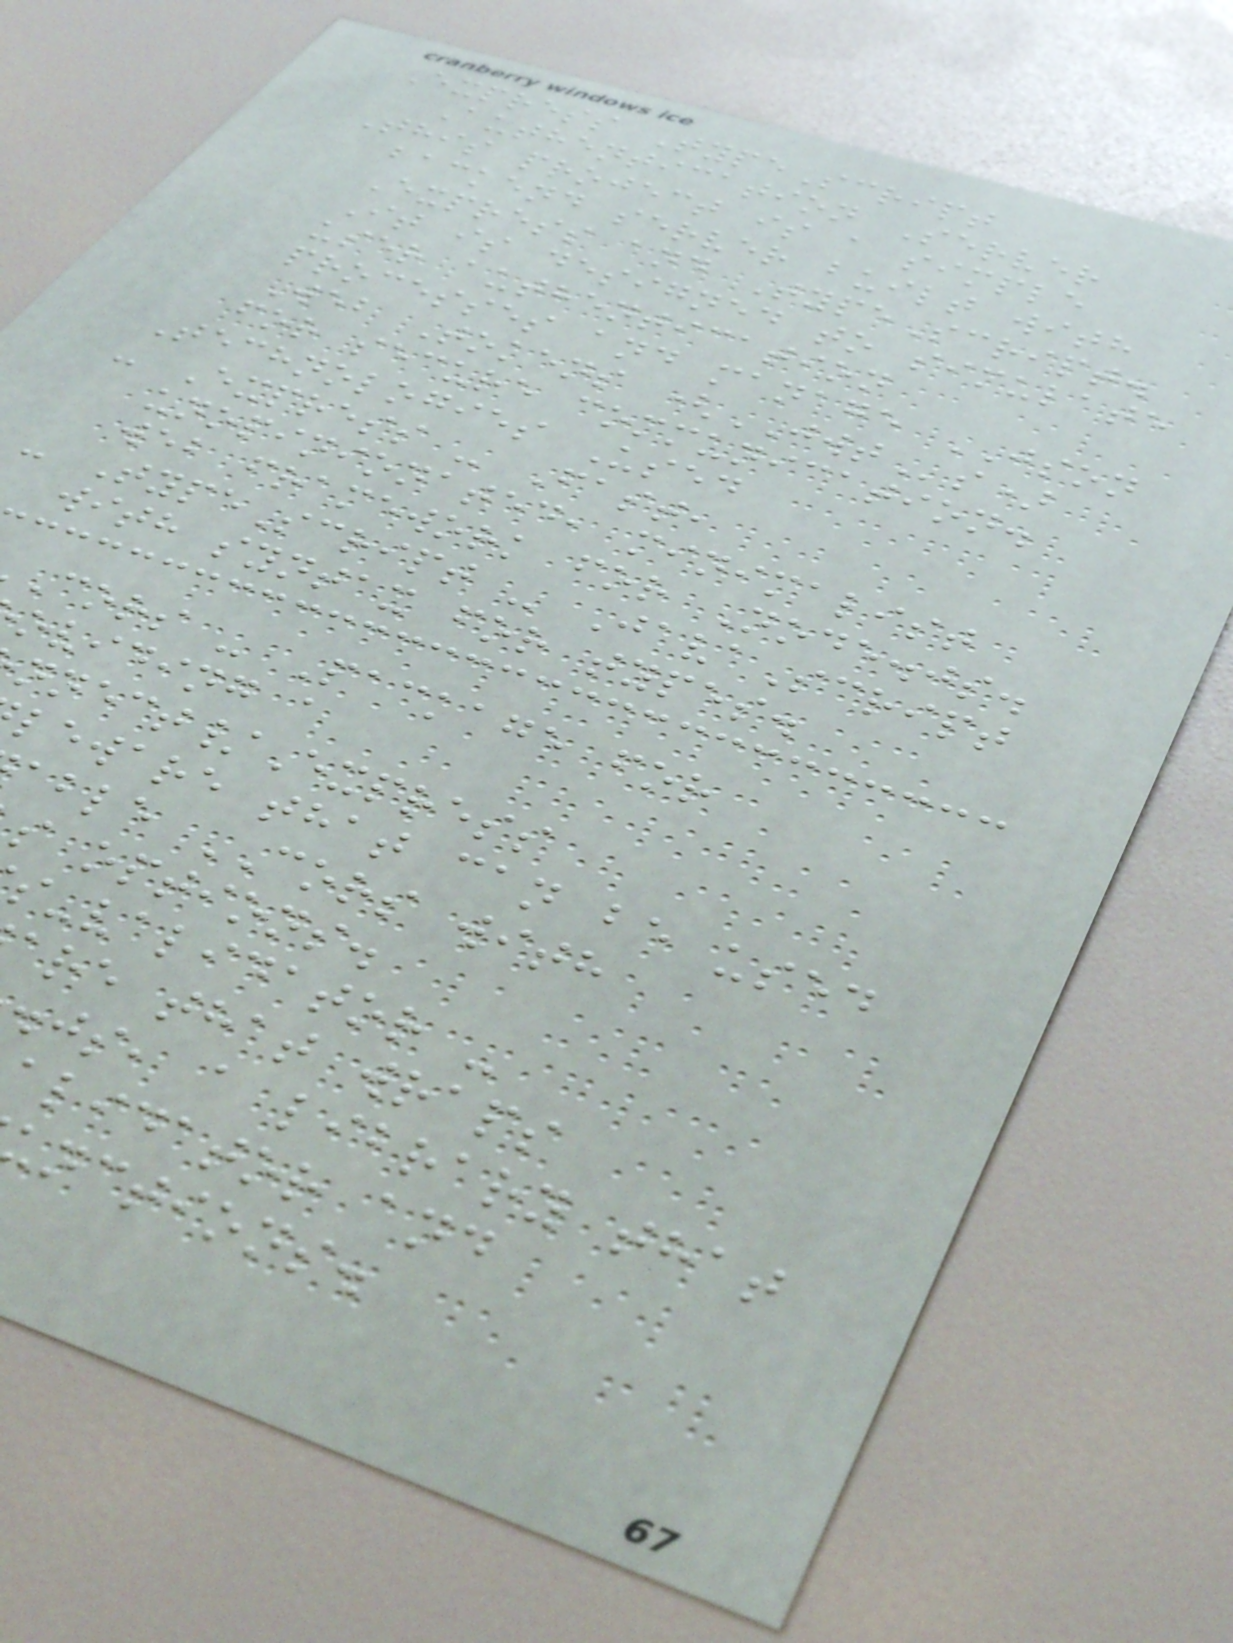Express TypeScript
Authentication Server
This project is a simple
backend server built with
Express and TypeScript.
It is designed to simulate
user authentication
processes and manage JSON
Web Tokens (JWTs)
for secure communication.
Technologies Used
- Express - Fast,
unopinionated, minimalist
web framework for Node.js.
- TypeScript - JavaScript
with syntax for types.
cors - Package for
oviding a
nnect/Express
leware that can be used
able CORS with
s options.
s-validator -
are that wraps
.js, a library that
alidator and
nctions.
